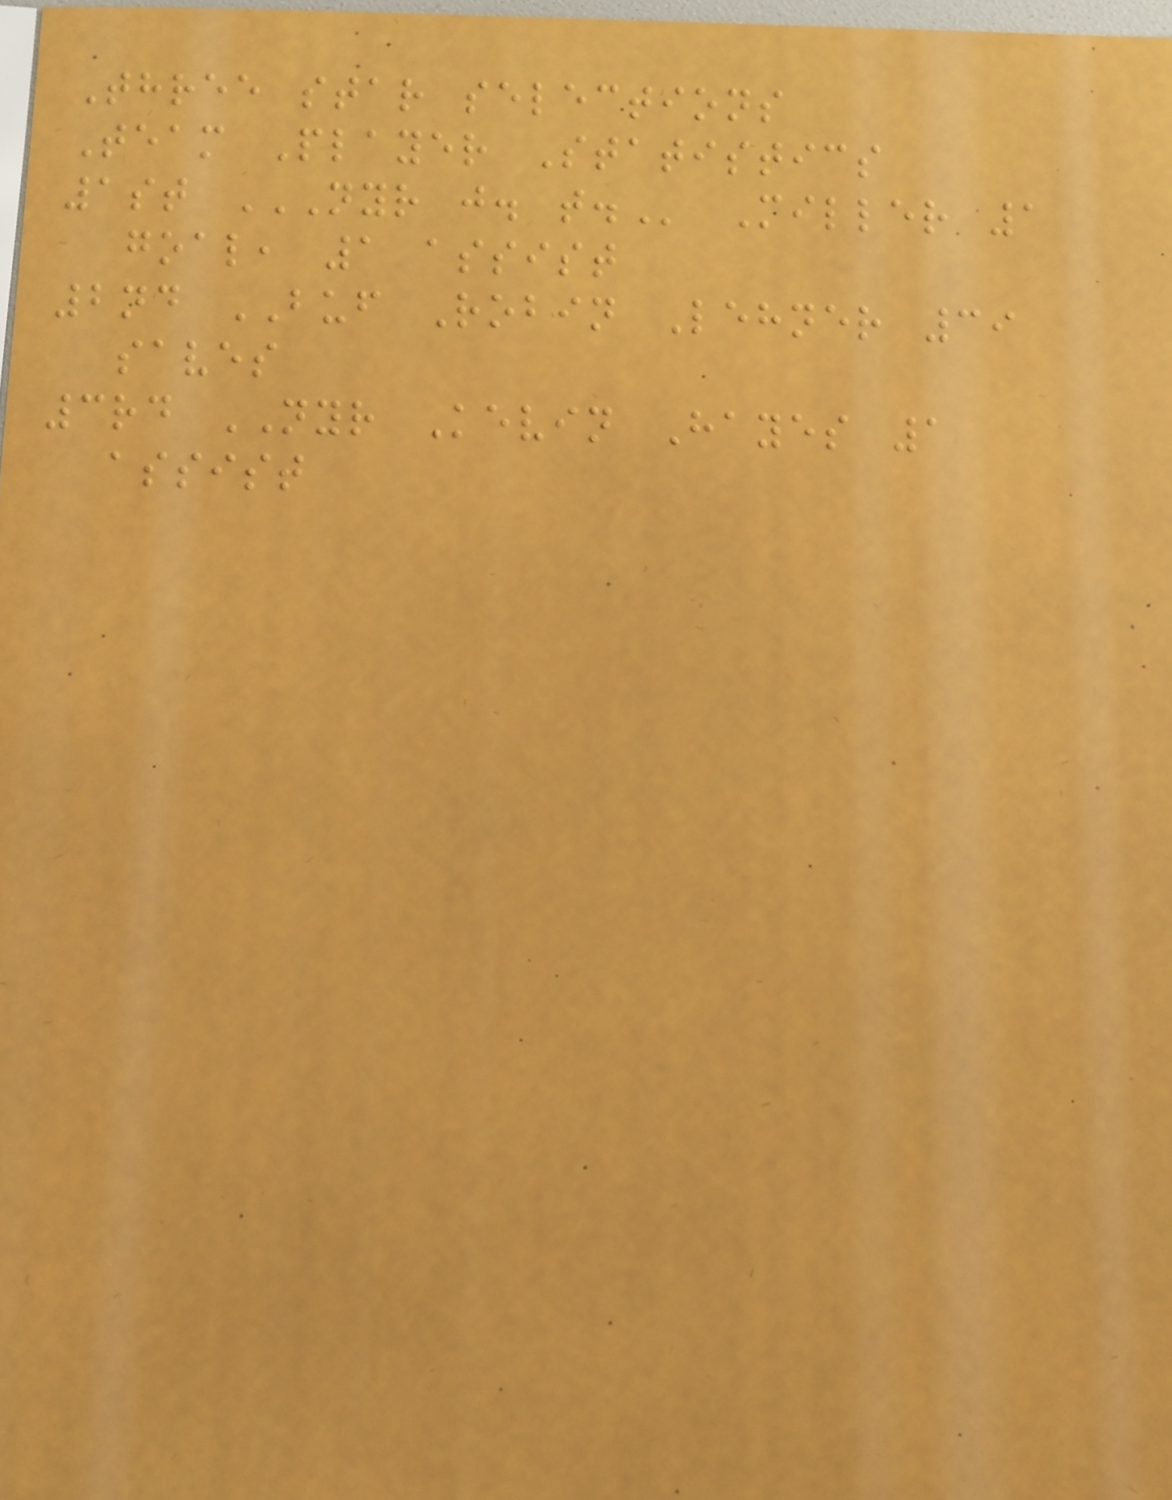Three star selections
Team Player Statistics
1st NYR J. T. Miller 1
goal, 1 assist
2nd BUF Robin Lehner 39
saves
3rd NYR Kevin Hayes 1
assist
